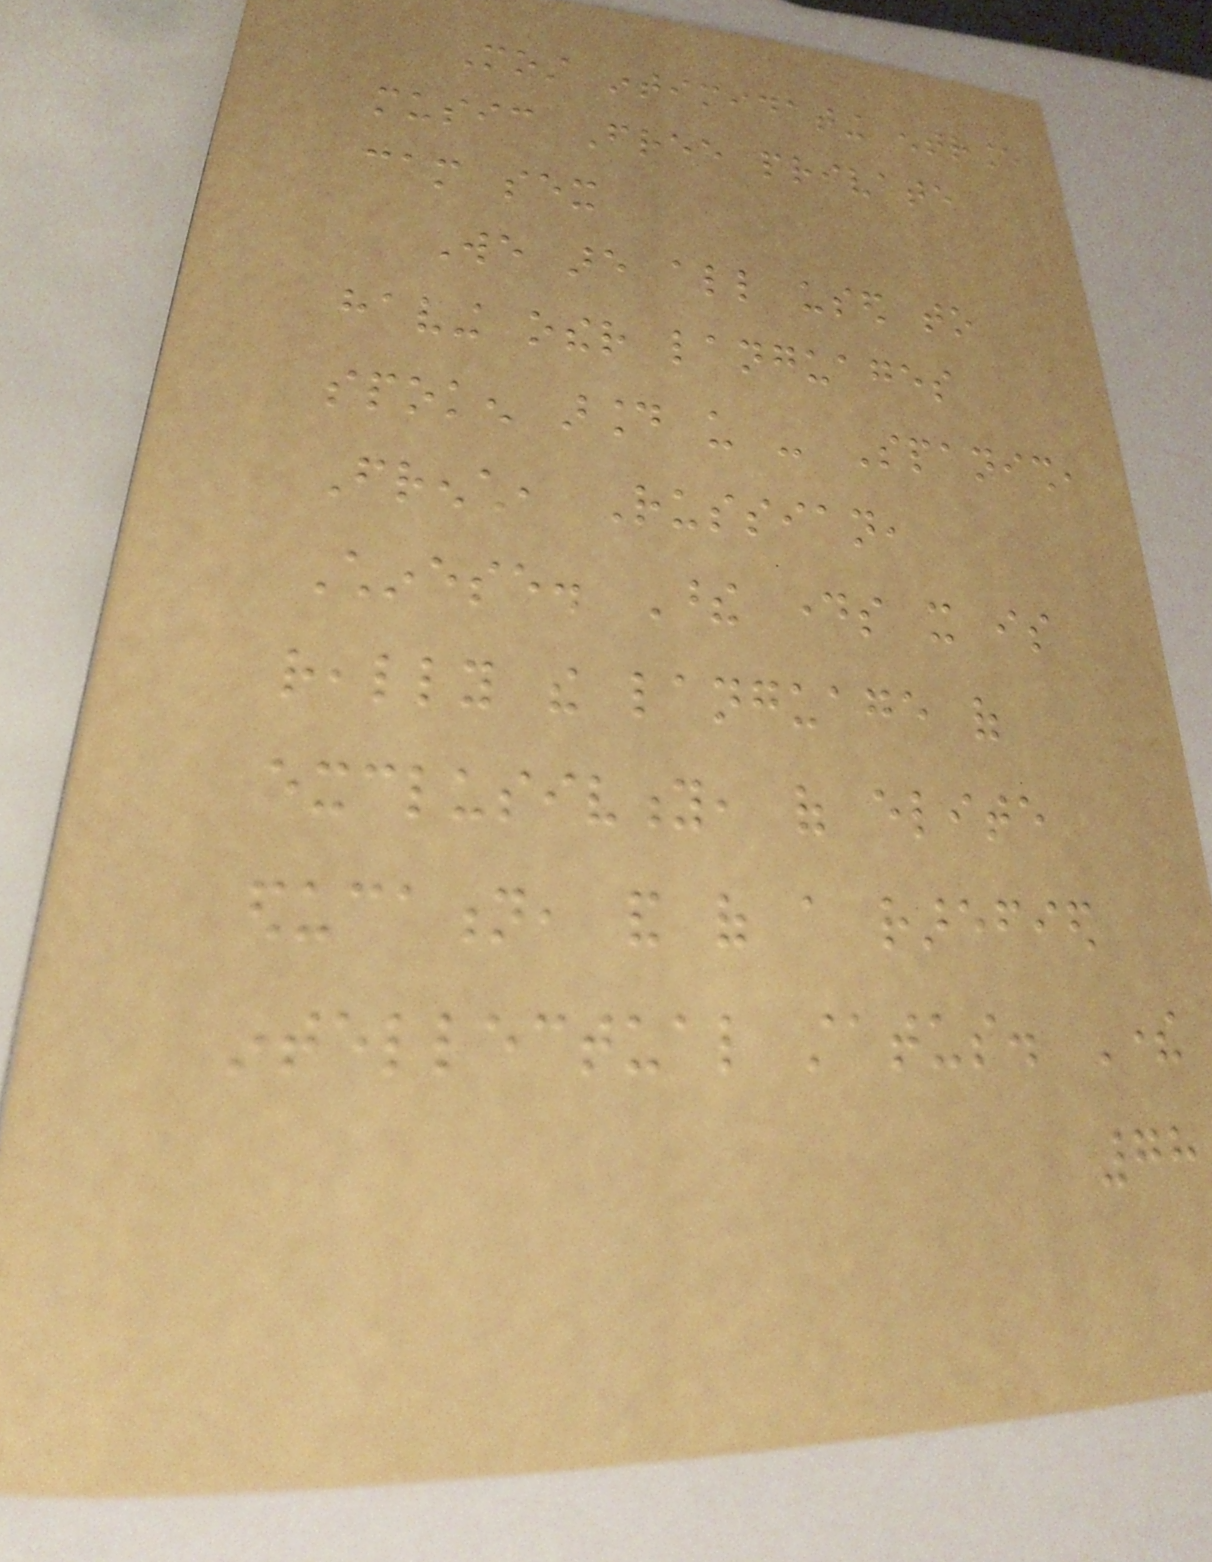Most intimidating entrance
music Free private
cam sex
We are all used to
having other languages
spoken around us - Spanish,
French, Russian,
Chinese. These days it is
really the language of
exclusivity, of elite
education, and of a rarefied
intellectual status. There
78
